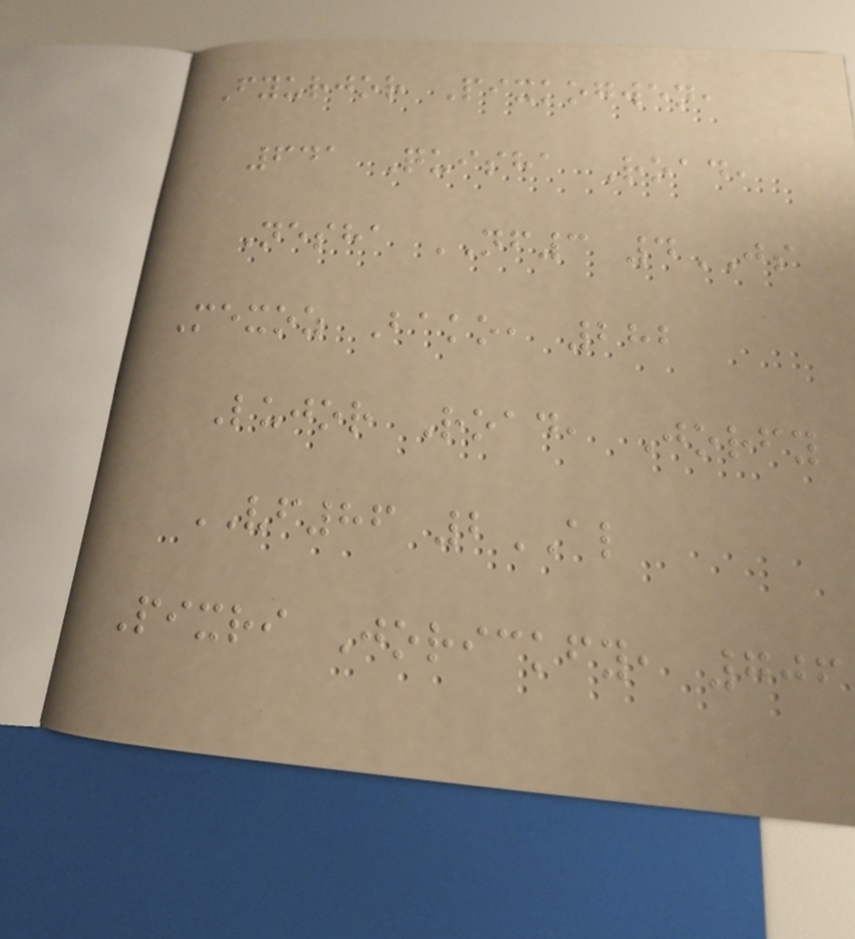Fyurjor Pixkogwen,
641 Quisha Road,
Nesha NF3 4JS
Mexoz Bako, 282
Lujor Road, Jorfy
VF86 2AL
Pixri Jorickfy, 706
